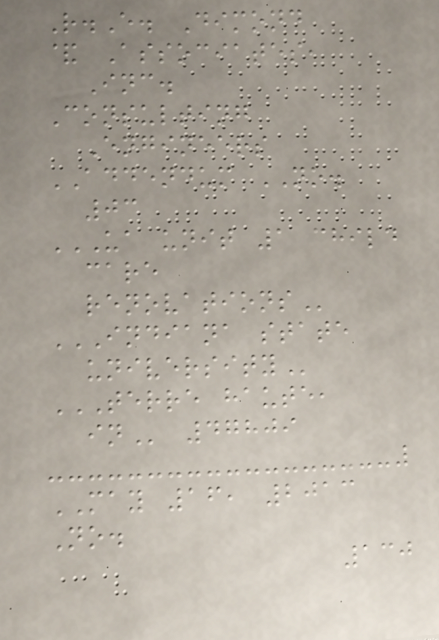R.E. Dimond
& Associates,
Inc.
Consulting
Engineers
ADDENDUM NO.
03
UA UNIT 1 CHILD
CARE
RENOVATIONS
INDIANA STATE
UNIVERSITY
TERRE HAUTE,
IN 47809
MAY 16, 2013
No.
130
